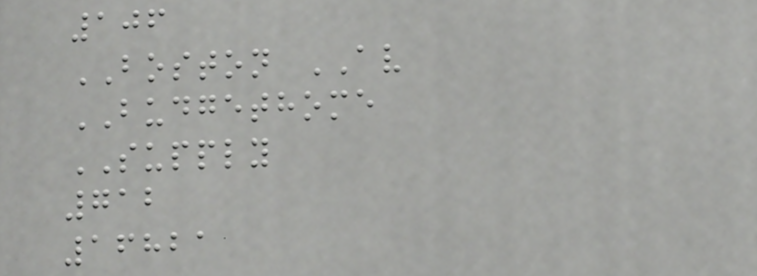106
BOSTON AV
BUDGETHOME
SUPPLY
712
16821
